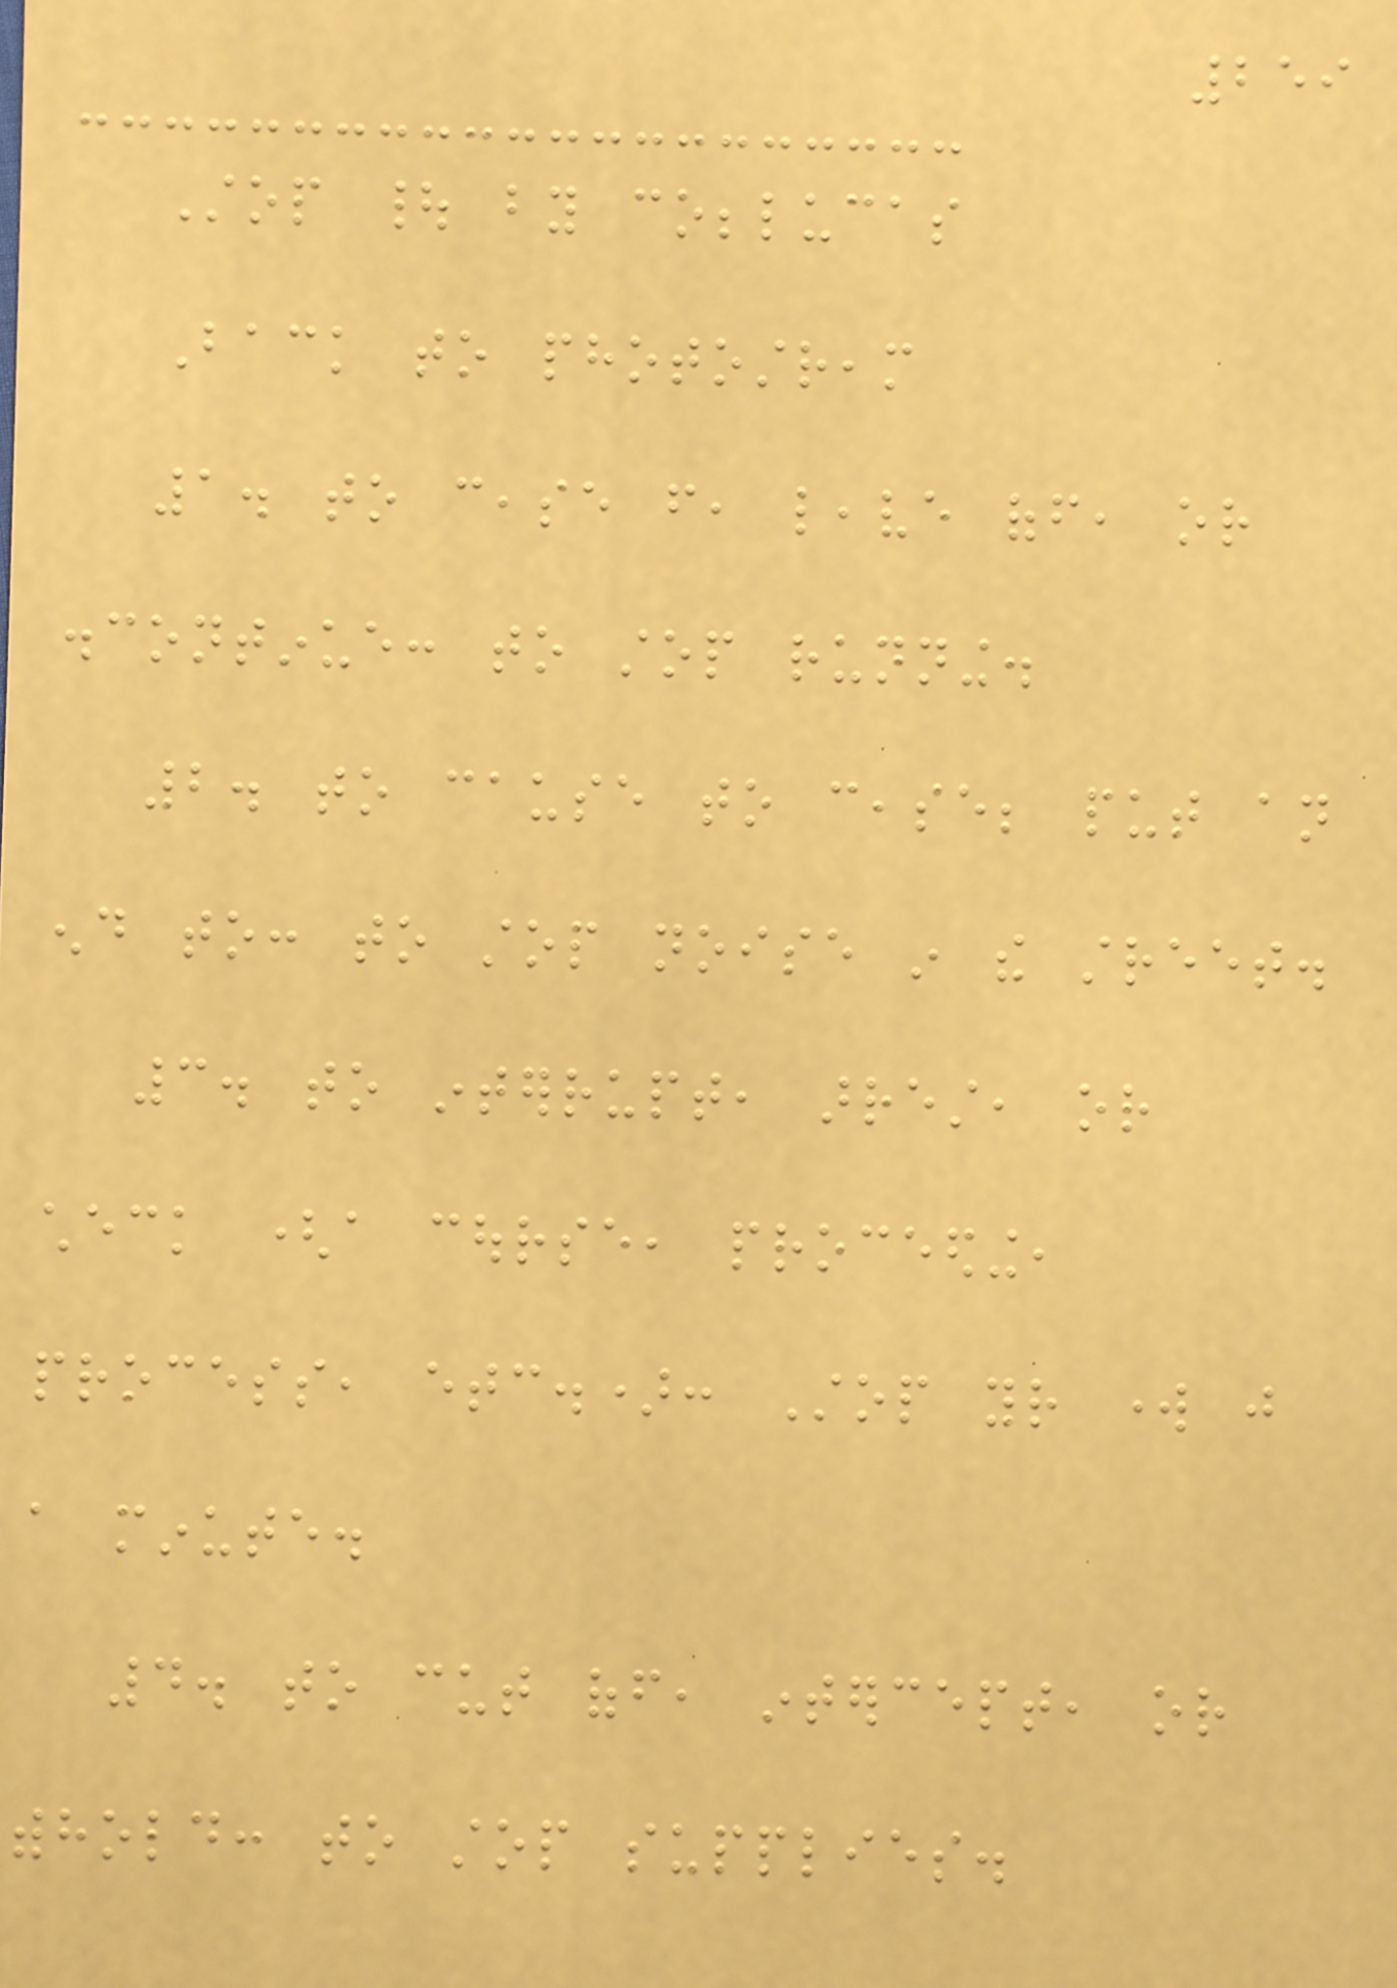259
Stop | by cobblucas
Back to photostream
1. to cease from, leave off, or
discontinue: to stop running.
2. to cause to cease; put an
end to: to stop noise in the street.
3. to interrupt, arrest, or
check (a course, proceeding,
process, etc.): Stop your work just
a minute.
4. to cut off, intercept, or
withhold: to stop supplies.
